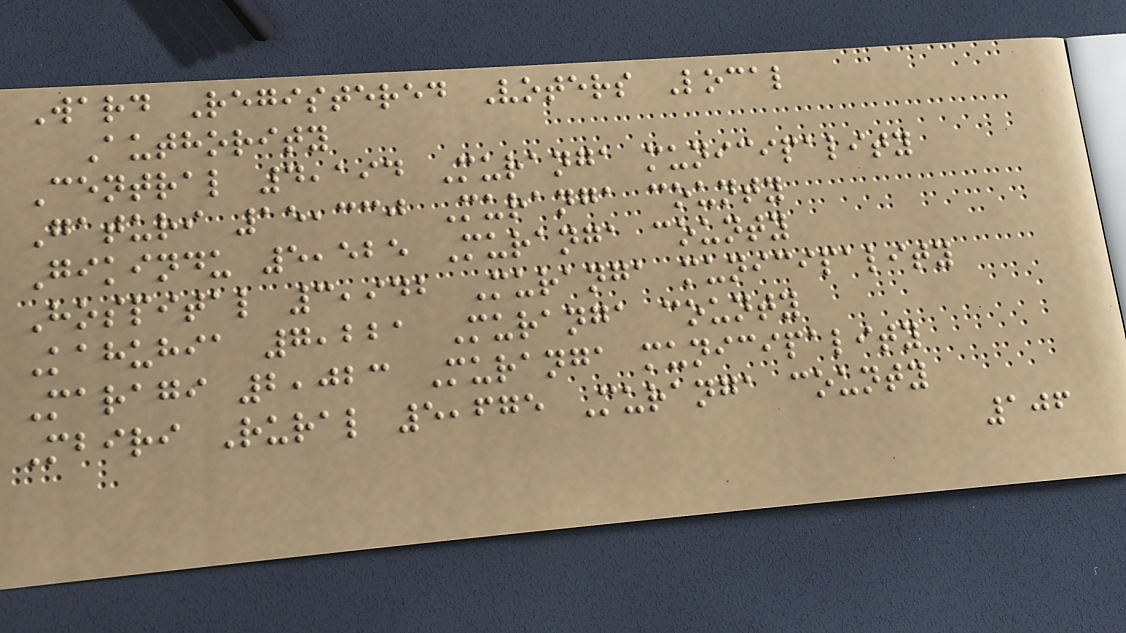Ward Registered Voters Local
Authority
Central 4,194 Muranga municipality
Gaturi 15,330 Muranga county
Gikindu 5,525 Muranga county
Hospital 3,942 Muranga municipality
Kahuhia 7,221 Muranga county
Maragi 2,023 Muranga municipality
Mbiri Rural 5,675 Muranga county
106
